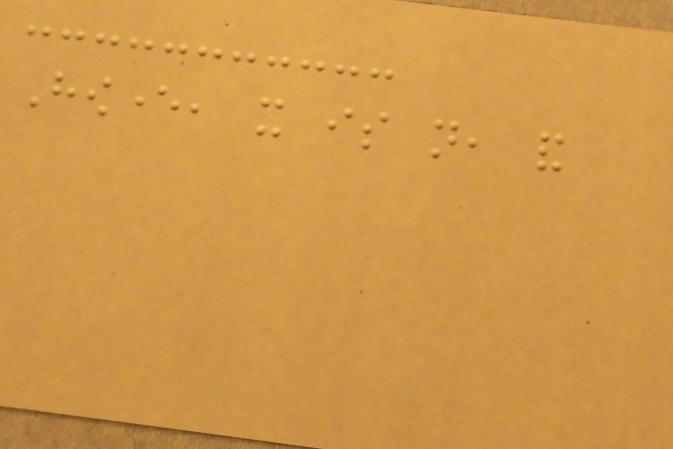However, it is not, and
